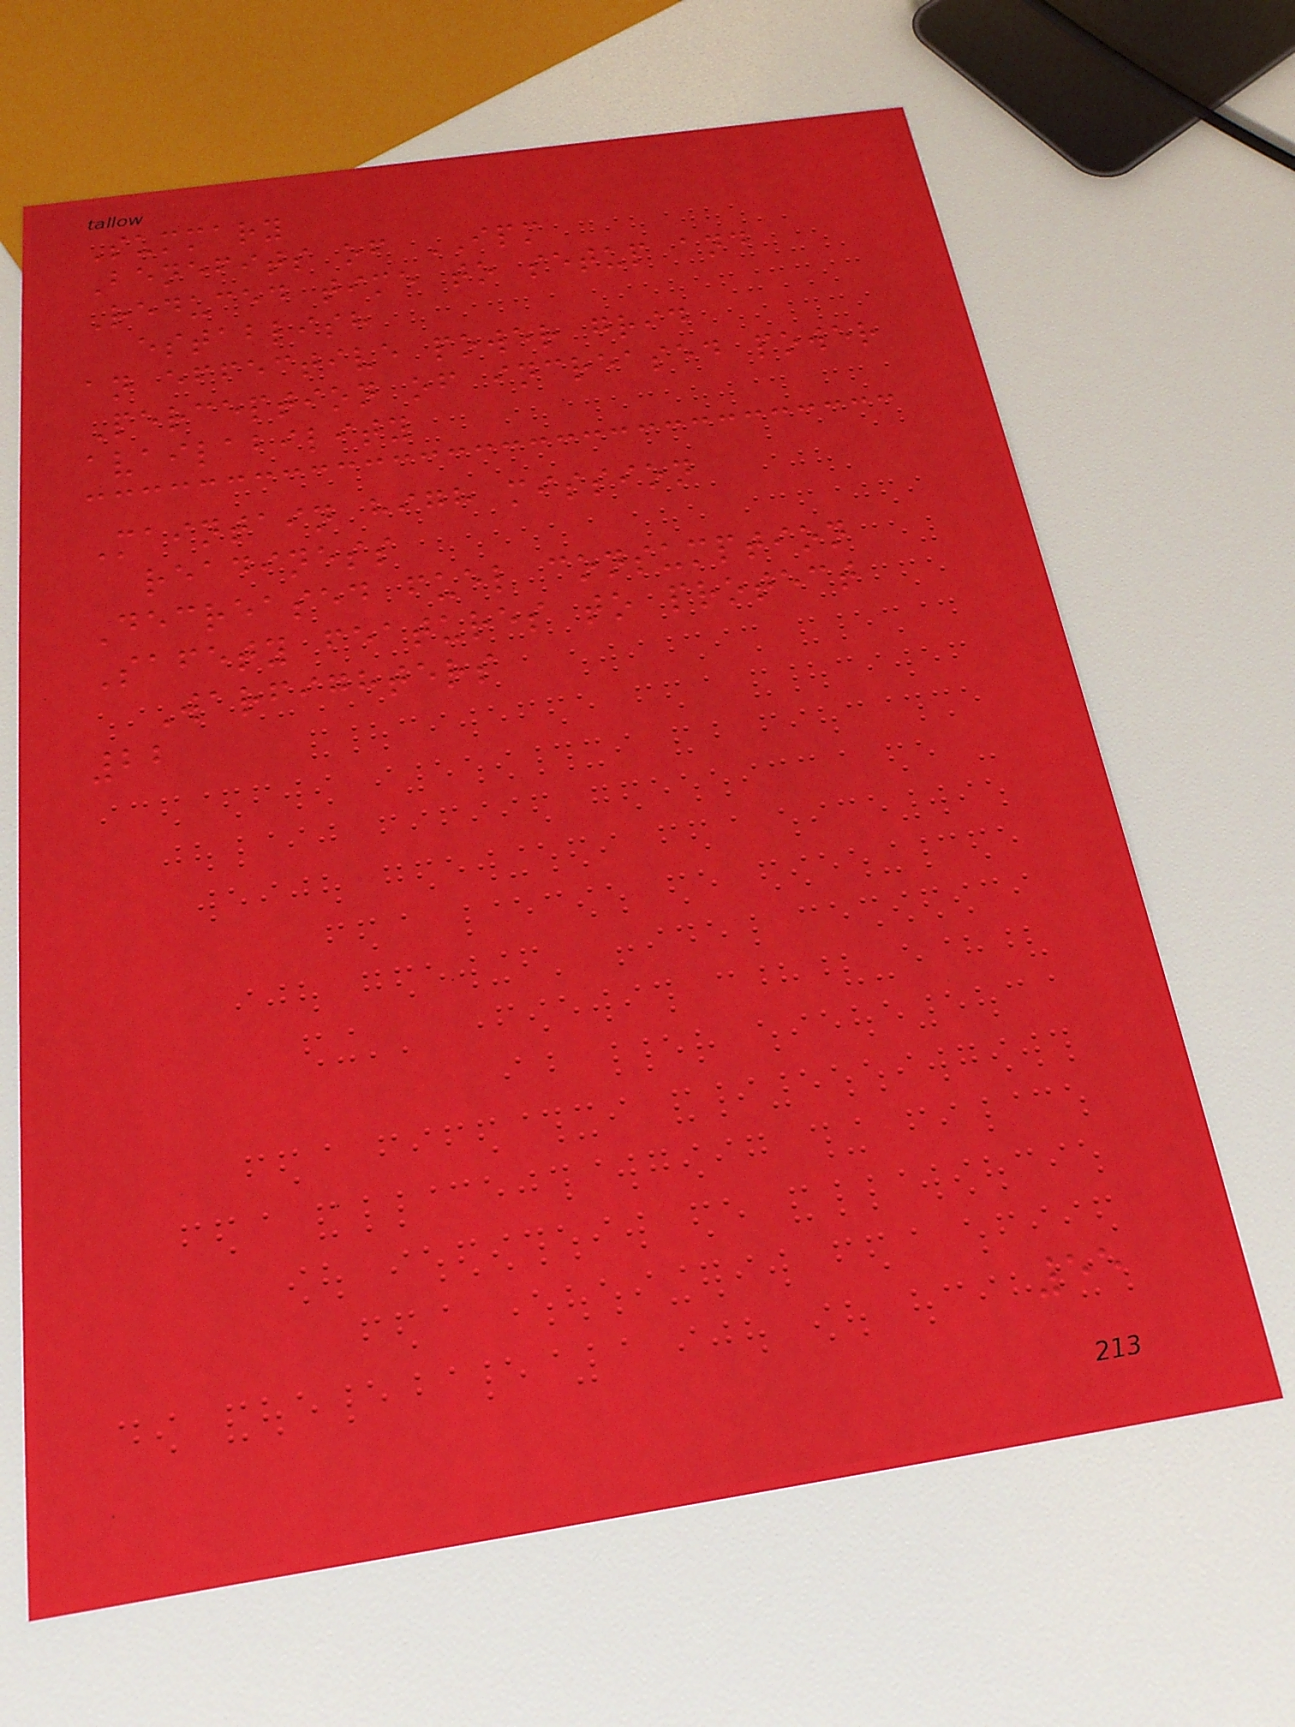Summary
Benefits of IPM
Reduced time to setup and
establish
an effective power grid
Perception of increased power
availability
Maintain high mission
readiness
Decreased fuel consumption
Safety features to protect
Warfighters
22
55
